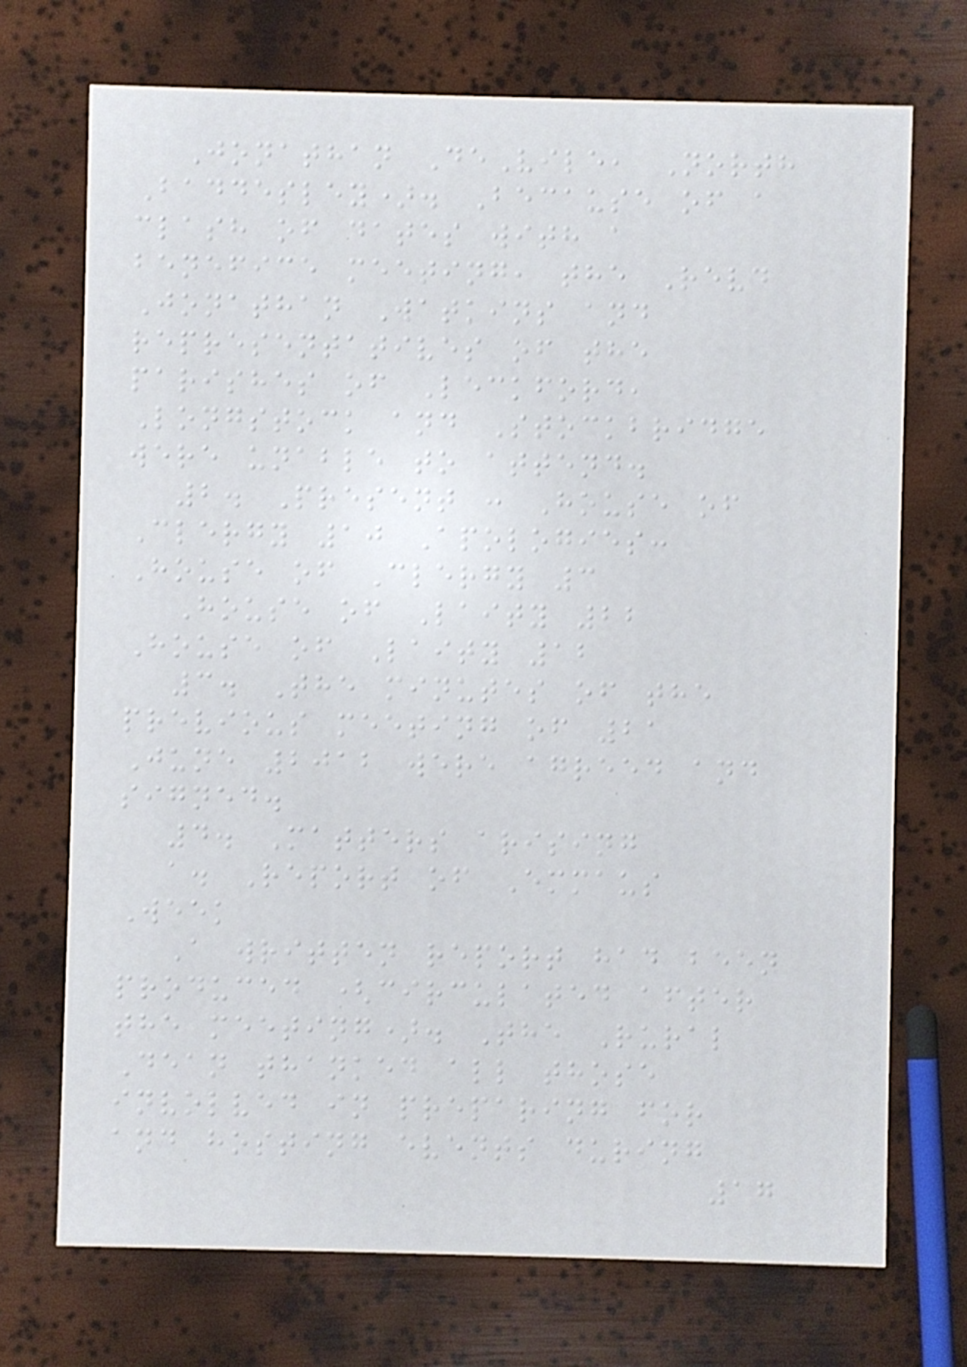Jonathan DeVile, North
Baddesley). Because of a
clash of dates with a
benefice meeting, the Revd
Jonathan Watkins and
representatives of the
parishes of Leckford,
Longstock and Stockbridge
were unable to attend.
2. Present : House of
Clergy 10 Apologies:
House of Clergy 3
House of Laity 22
House of Laity 12
3. The minutes of the
previous meeting of 21
June 2012 were agreed and
signed.
4. Matters arising
a. Report of Emmaus
Week
A written report had been
produced (circulated after
the meeting). The Rural
Dean thanked all those
involved in preparing for
and hosting events during
17
